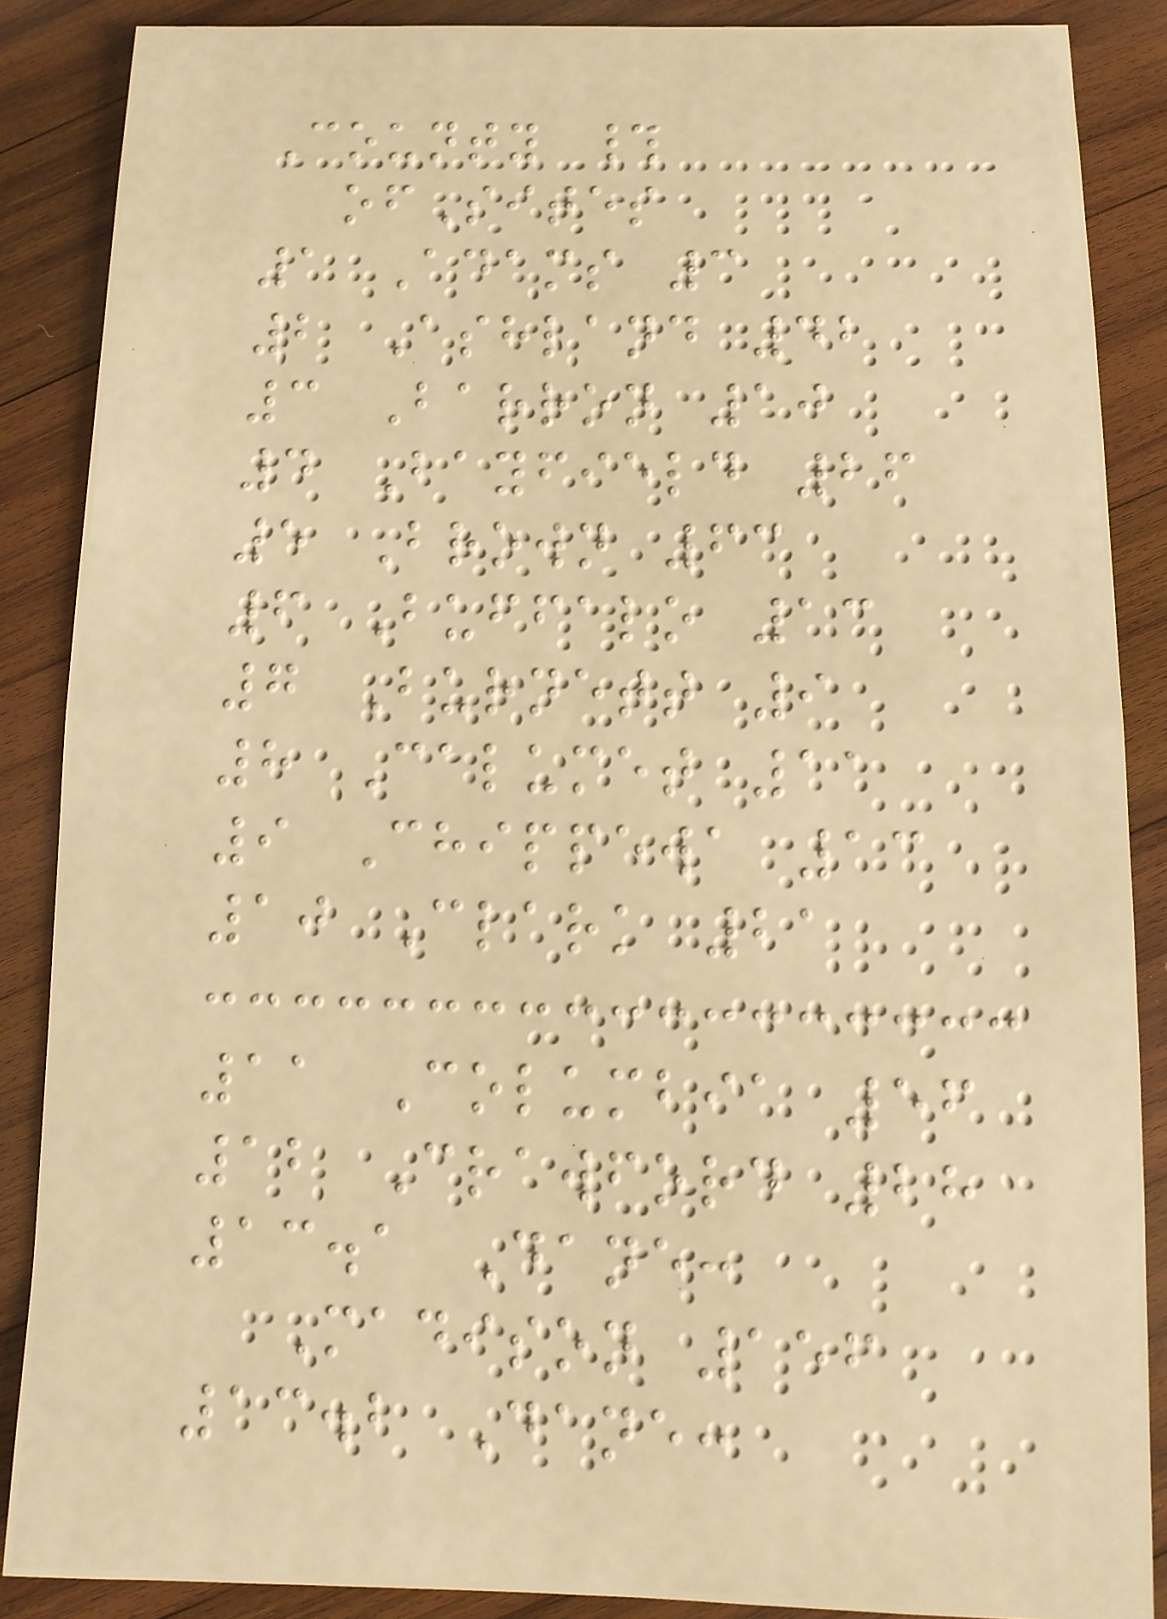County #
ofSites
1 Adams 3
2 Ashland 42
3 Barron 10
4 Bayfield 26
5 Brown 63
6 Buffalo 13
7 Burnett 9
8 Calumet 11
9 Chippewa 13
10 Clark 21
11 Columbia 56
12 Crawford 28
13.1 Dane:
Madison 156
13.2 Dane:
